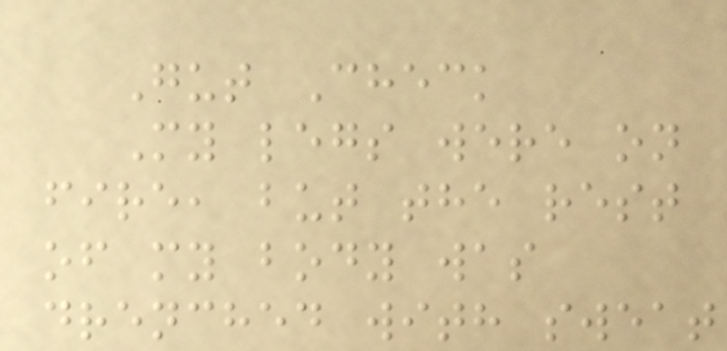Gut Check
My legs were on
fire, but the rest
of my body was
drenched with sweat
